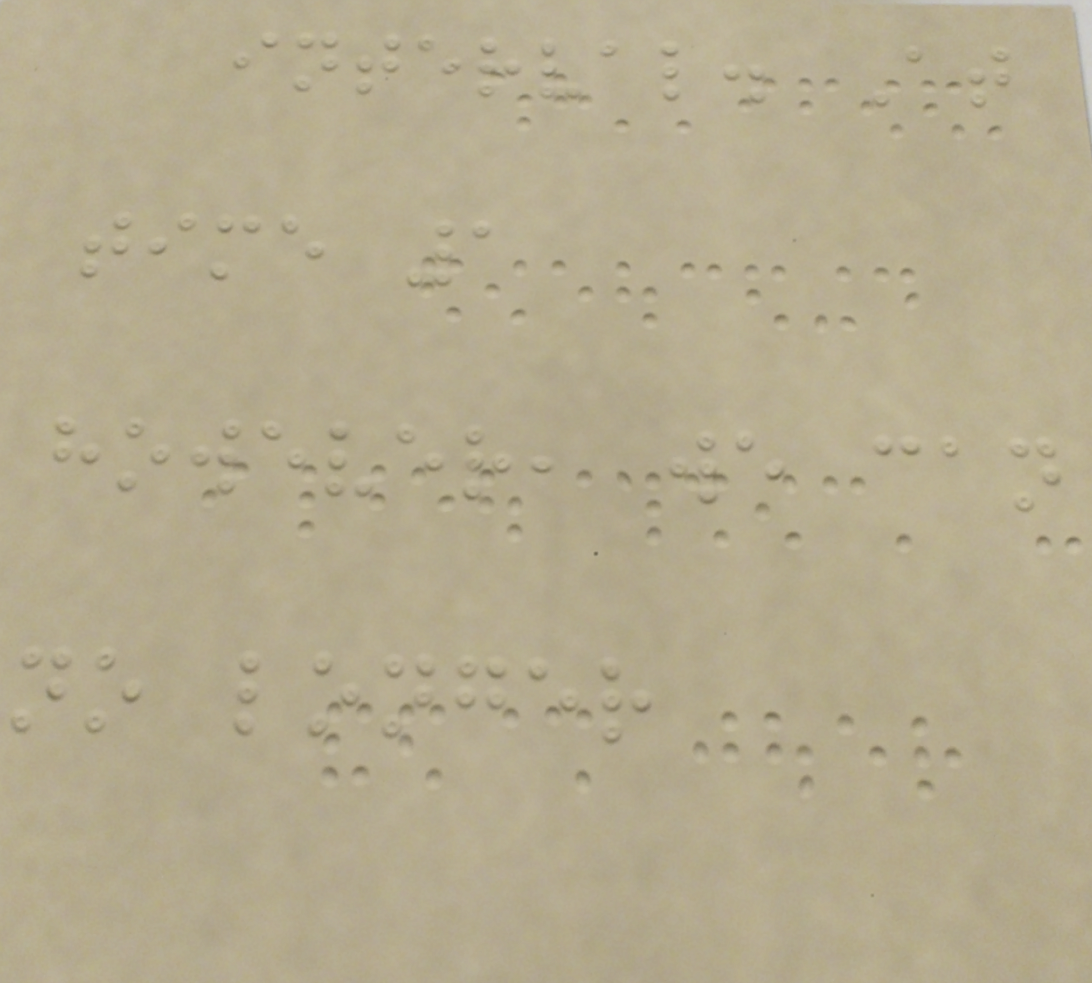interval. At
time 1
however, we can
no longer
